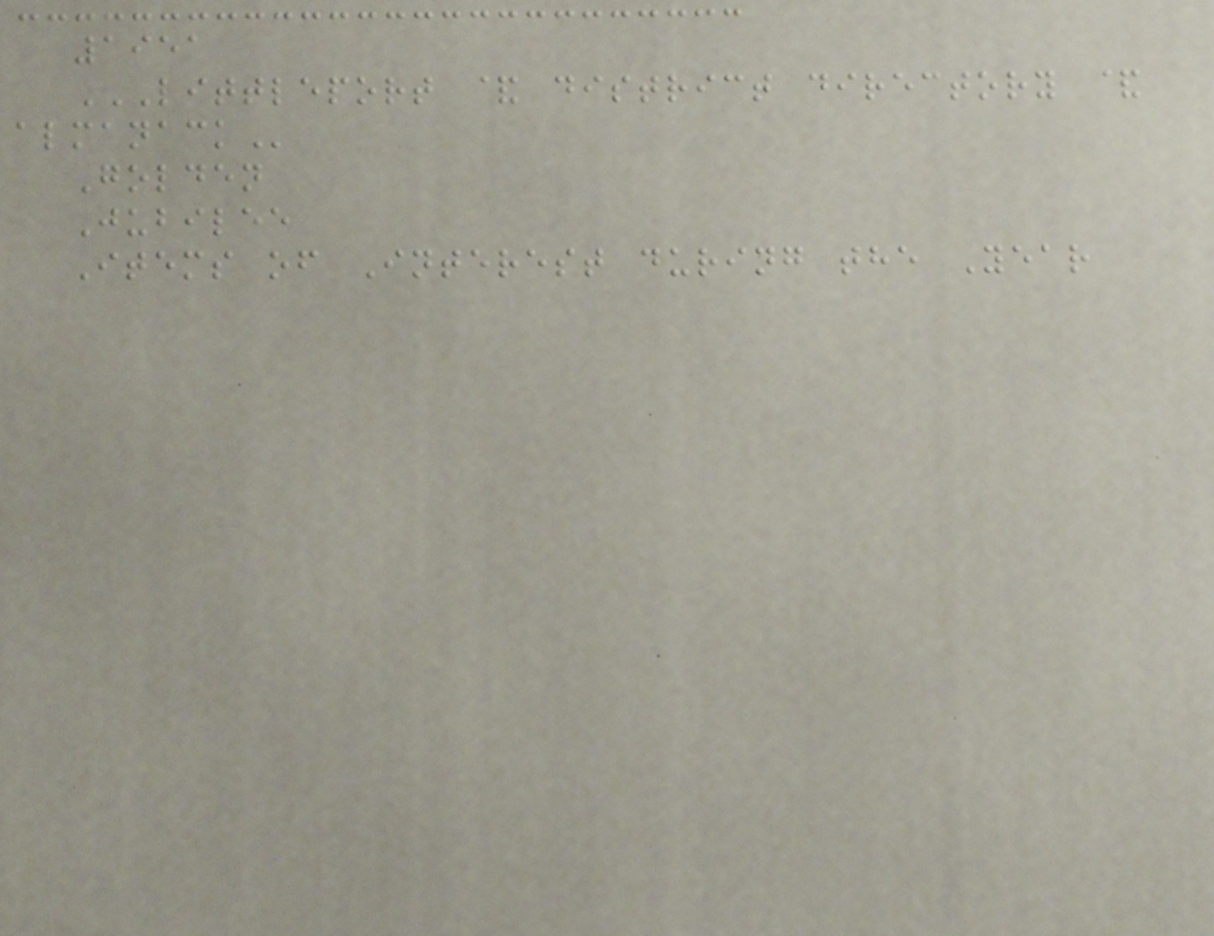1951
LITTLEPORT & DISTRICT DIRECTORY &
ALMANACK
Golden
Jubilee
Items of Interest during the Year
